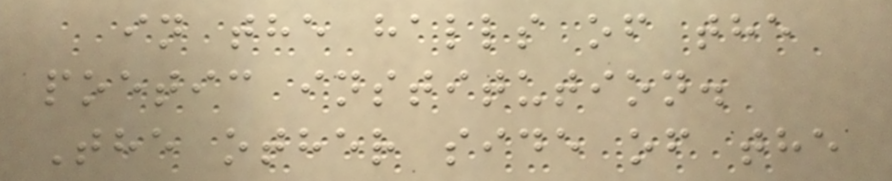in the halls of the
poetic institution.
The other side of the
